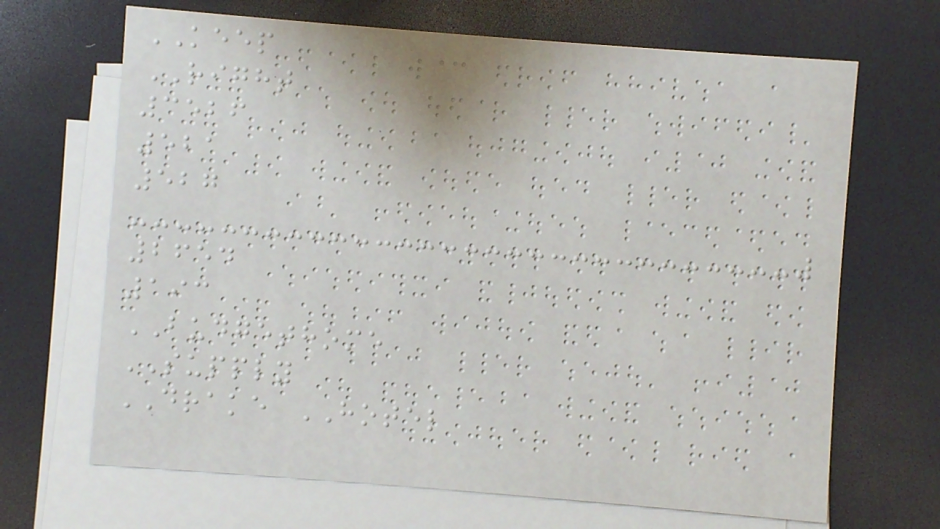KEEP
RIGHT
3526
521
527
2654
193
BUDGETHOME
SUPPLY
DRAKE HOTEL
